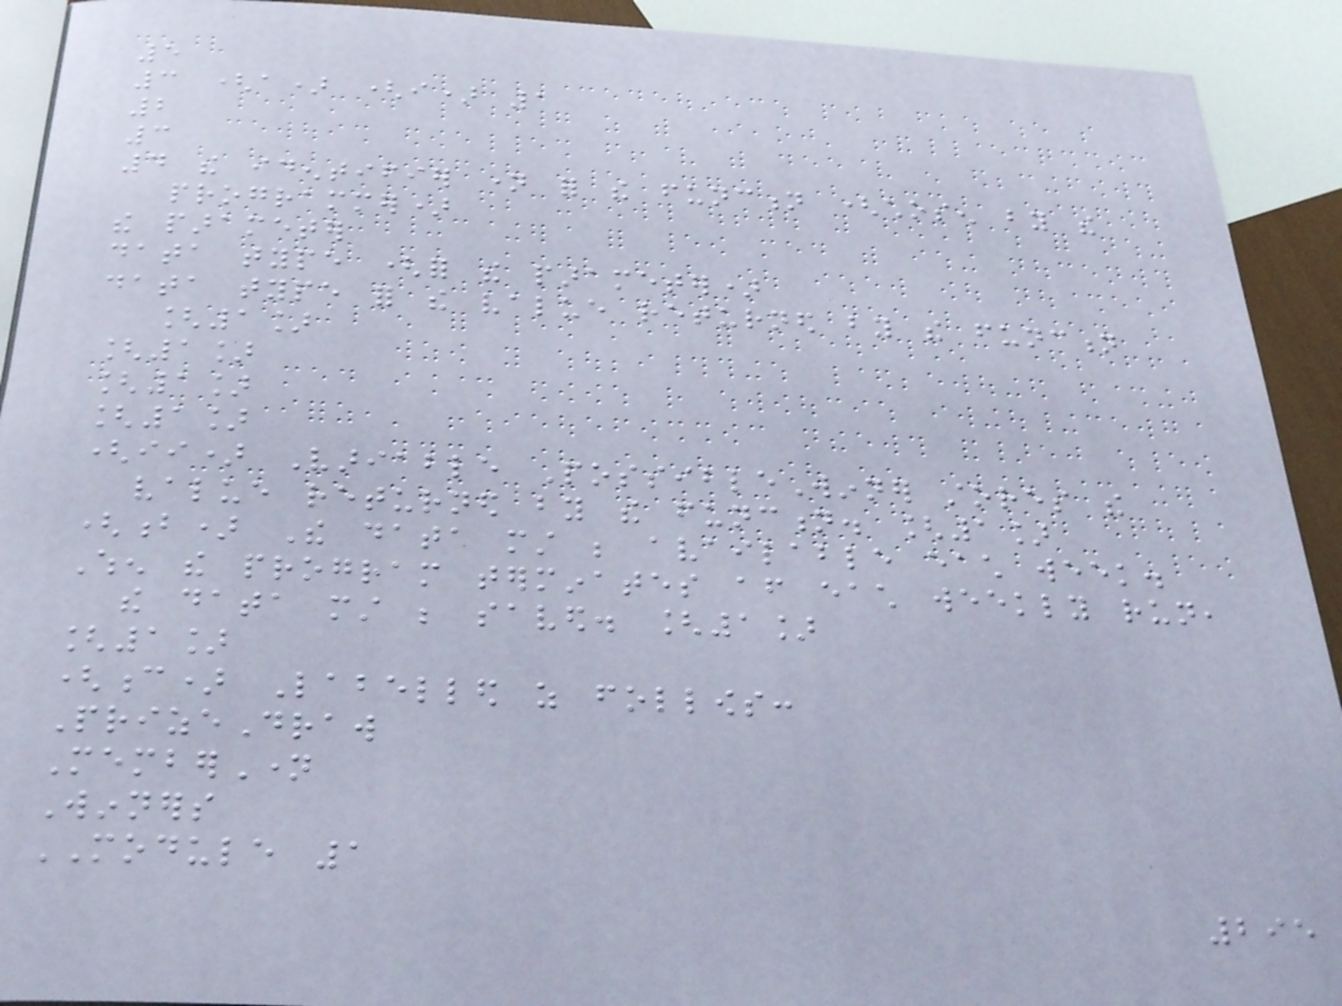5
3 (a) (i) 1
2
3
4 the identifier name for the function (chosen by the
programmer)
the parameter
data type (for the parameter)
data type for the value returned by the function
[1]
[1]
[1]
[1]
(ii) Variable PossibleWinner stores the
value returned by the function. [1]
(b) The data must be available each week.
When the program terminates after each weekly run,
the data must be saved. [1]
[1]
(c) Labelled as follows:
PrizeDraw
MemberName
Winners
MODULE 1
295
